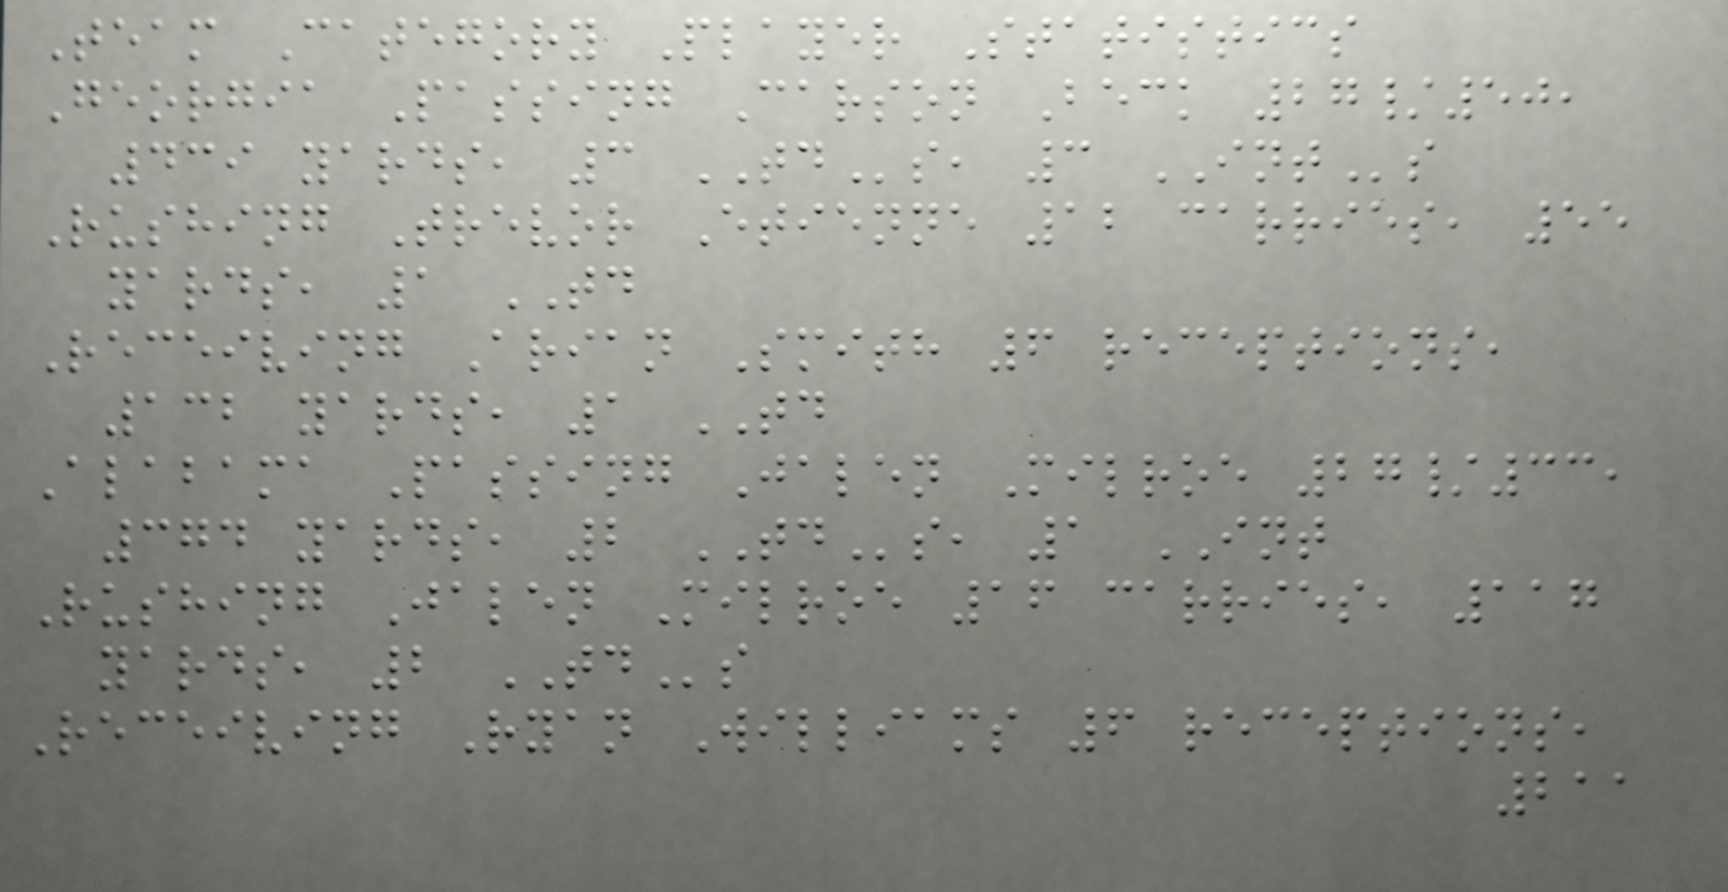Team Category Player Statistics
Georgia Passing Carson Beck 27/50,
439 yards, 3 TDs, 3 INTs
Rushing Trevor Etienne 12 carries, 55
yards, 1 TD
Receiving Arian Smith 6 receptions,
132 yards, 1 TD
Alabama Passing Jalen Milroe 27/33,
374 yards, 2 TDs, 1 INT
Rushing Jalen Milroe 16 carries, 117
yards, 2 TDs
Receiving Ryan Williams 6 receptions,
211
